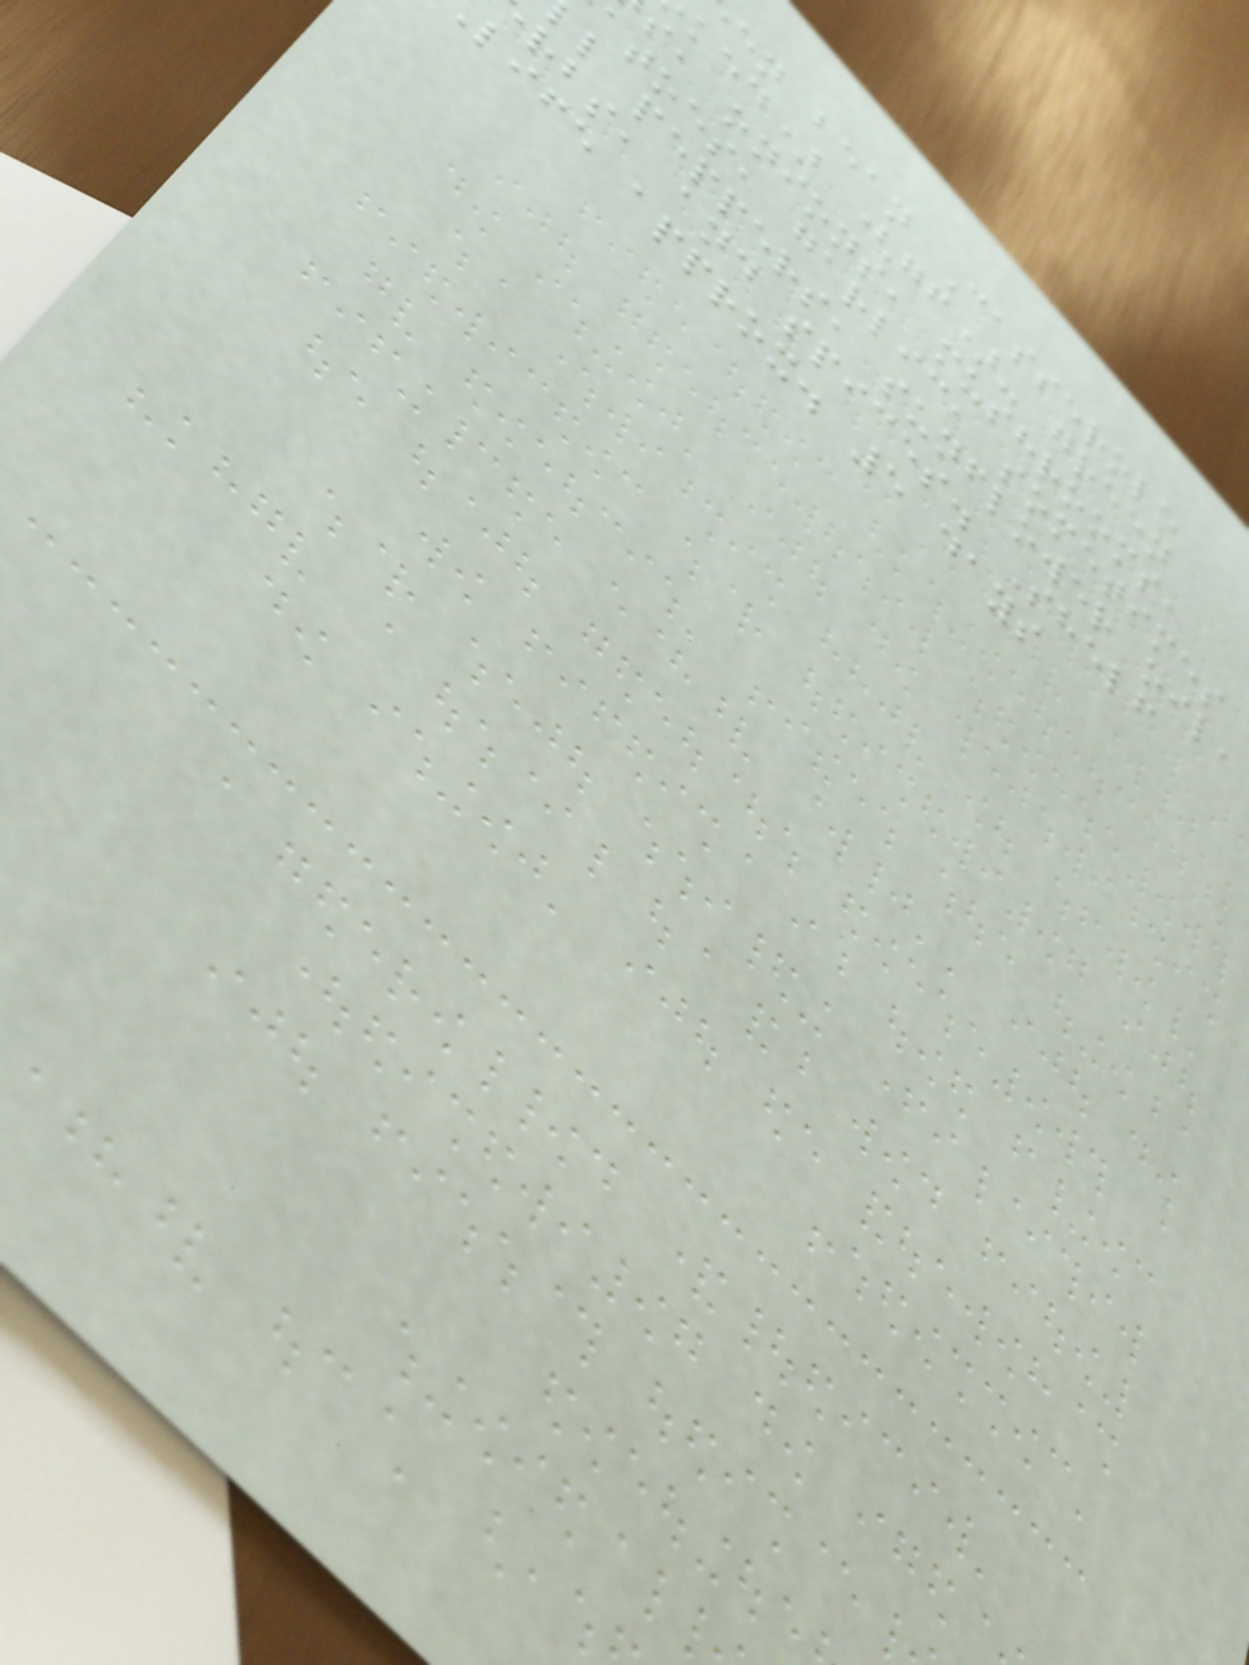en bean Casserole
ked) (gf)- green
s, onions, mushrooms,
atoes, garlic, sometimes
l peppers, sunflower oil,
rbs, and spices. Shelf
life approx. 5 days
